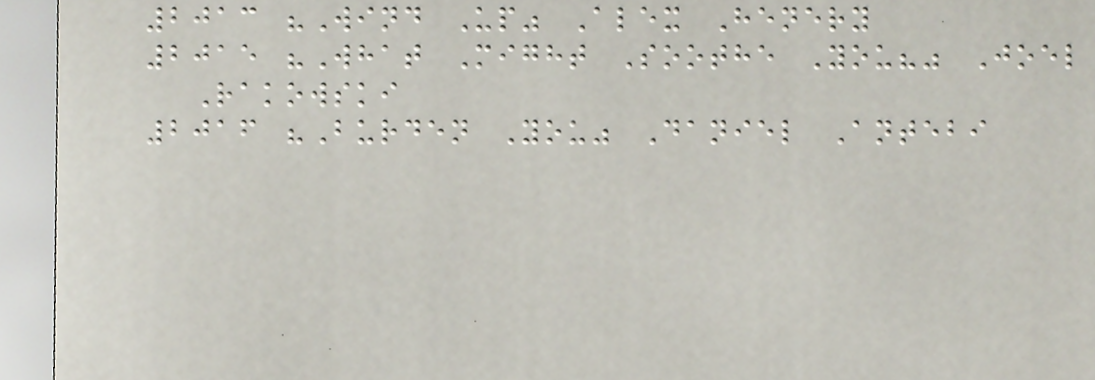2013 "Wind Up" Alex Henery
2015 "What Might Soothe You?" Joel
Rakowski
2016 "Burden You" Daniel Antebi
